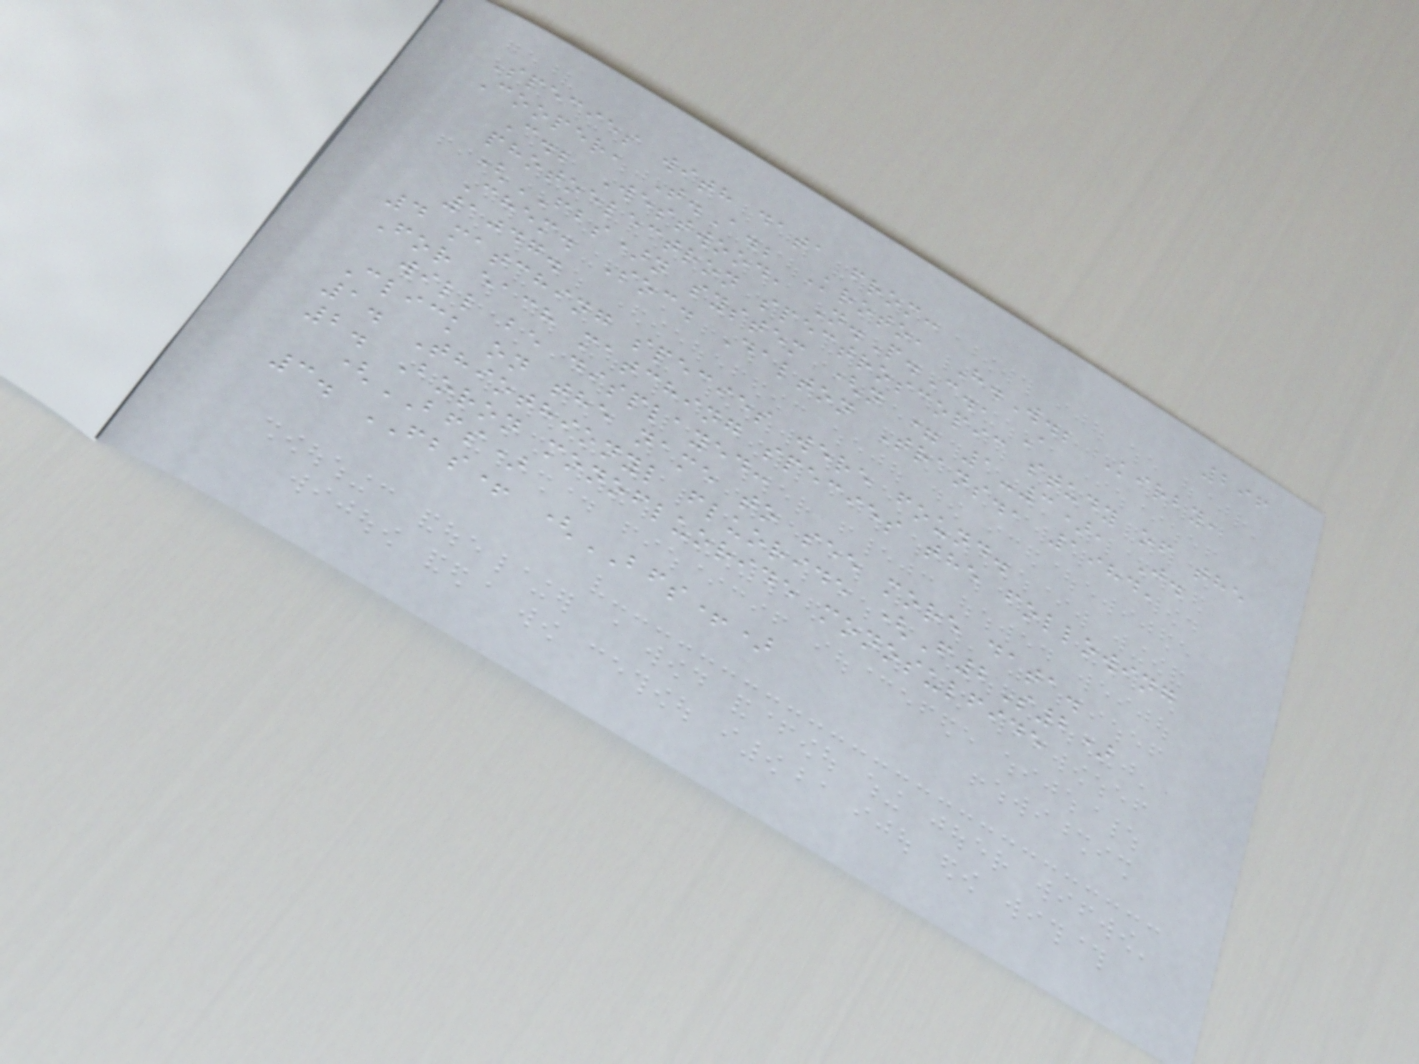296
Species with data from:
Cooper, T.A.; Kroto, H.W.; Kirby,
C.; Westwood, N.P.C., A
photoelectron spectroscopic study of the
(FBS)n system (n = 1-3), J.
Chem. Soc. Dalton Trans., 1984,
1047.
4 matching species were found.
For each matching species the following
will be displayed:
Click on the name to see more data.
1. Thiothionyl fluoride (F2S2)
2. Boron monofluoride monosulfide
(BFS)
3. FBS+ (BFS+)
